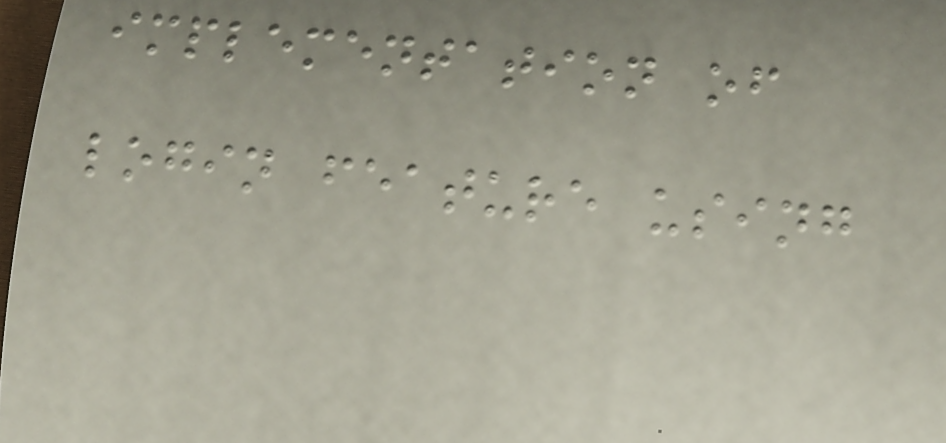implementation of
login feature using
